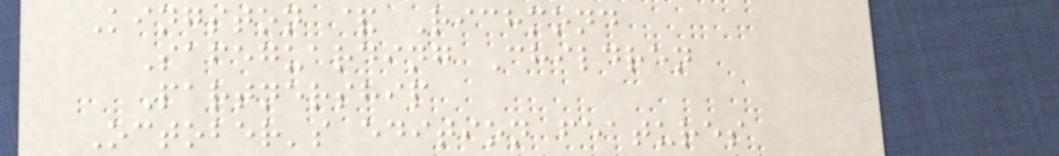Kingston & Richmond
Safeguarding Children
Partnership
October's edition features
